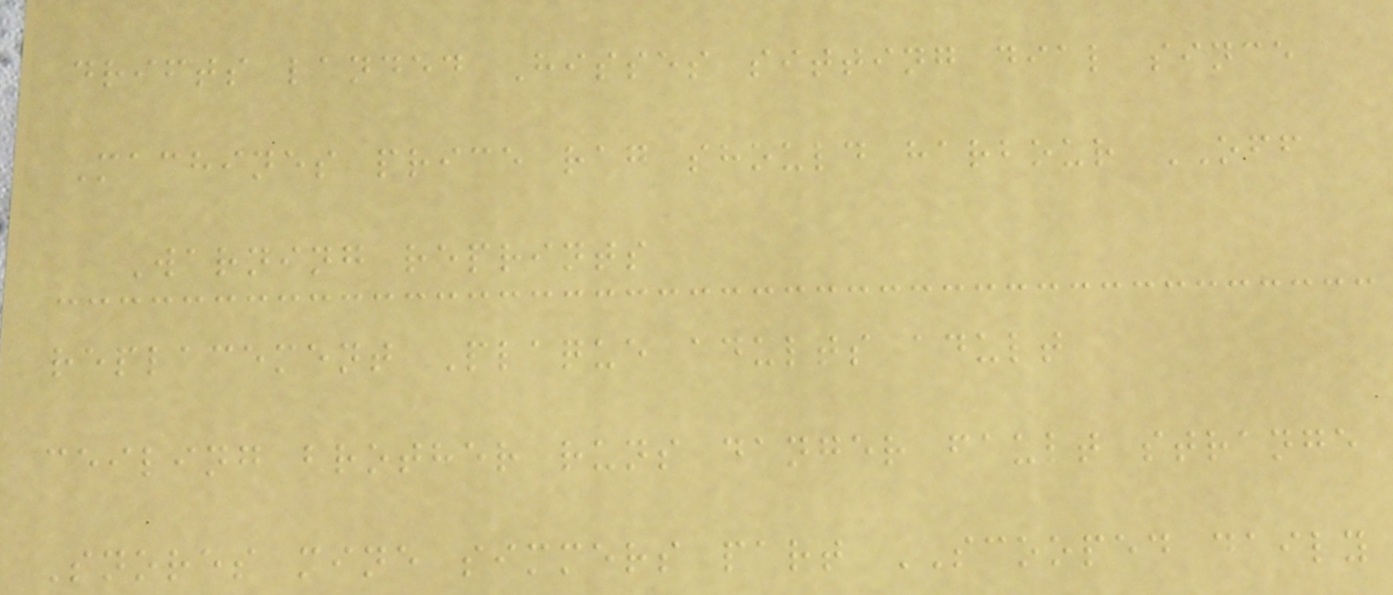drifts landed Hisses sitting dial since
Machines price rag should harbour OFF
Warning reprints
replacement Plaque adults adult
ceiling brother runs danger fault strange
Snores mine simmers part SCOOPED daily
